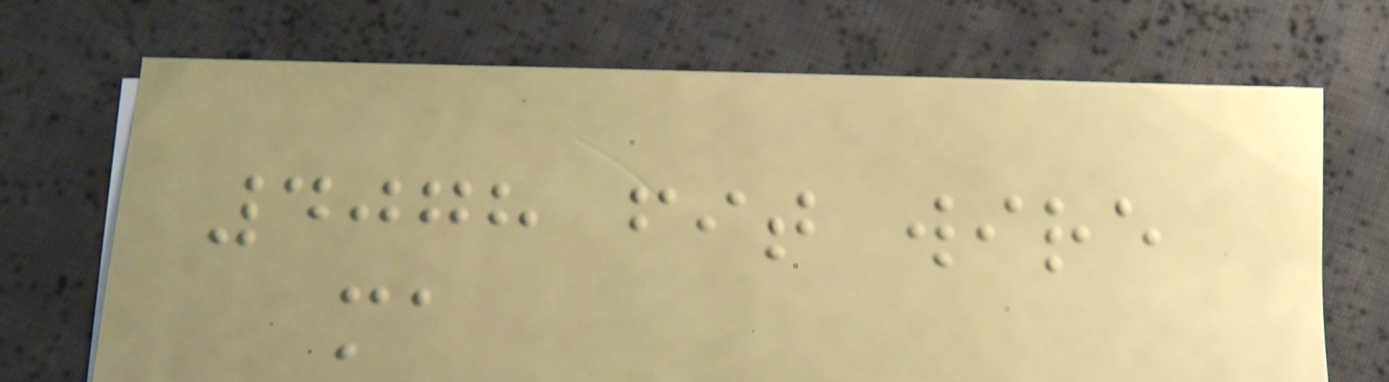4078 fit wire
ma
